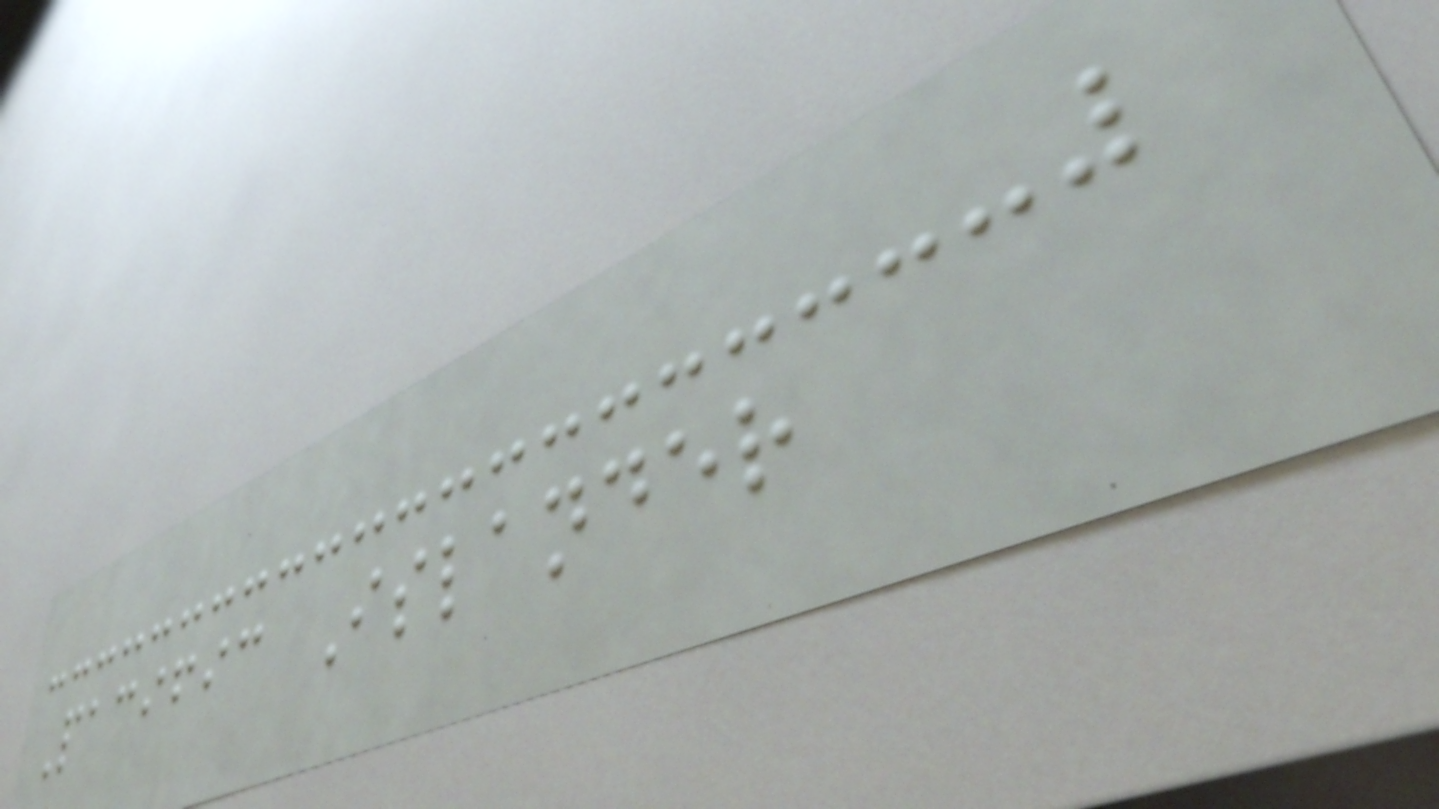Pacific Islander
